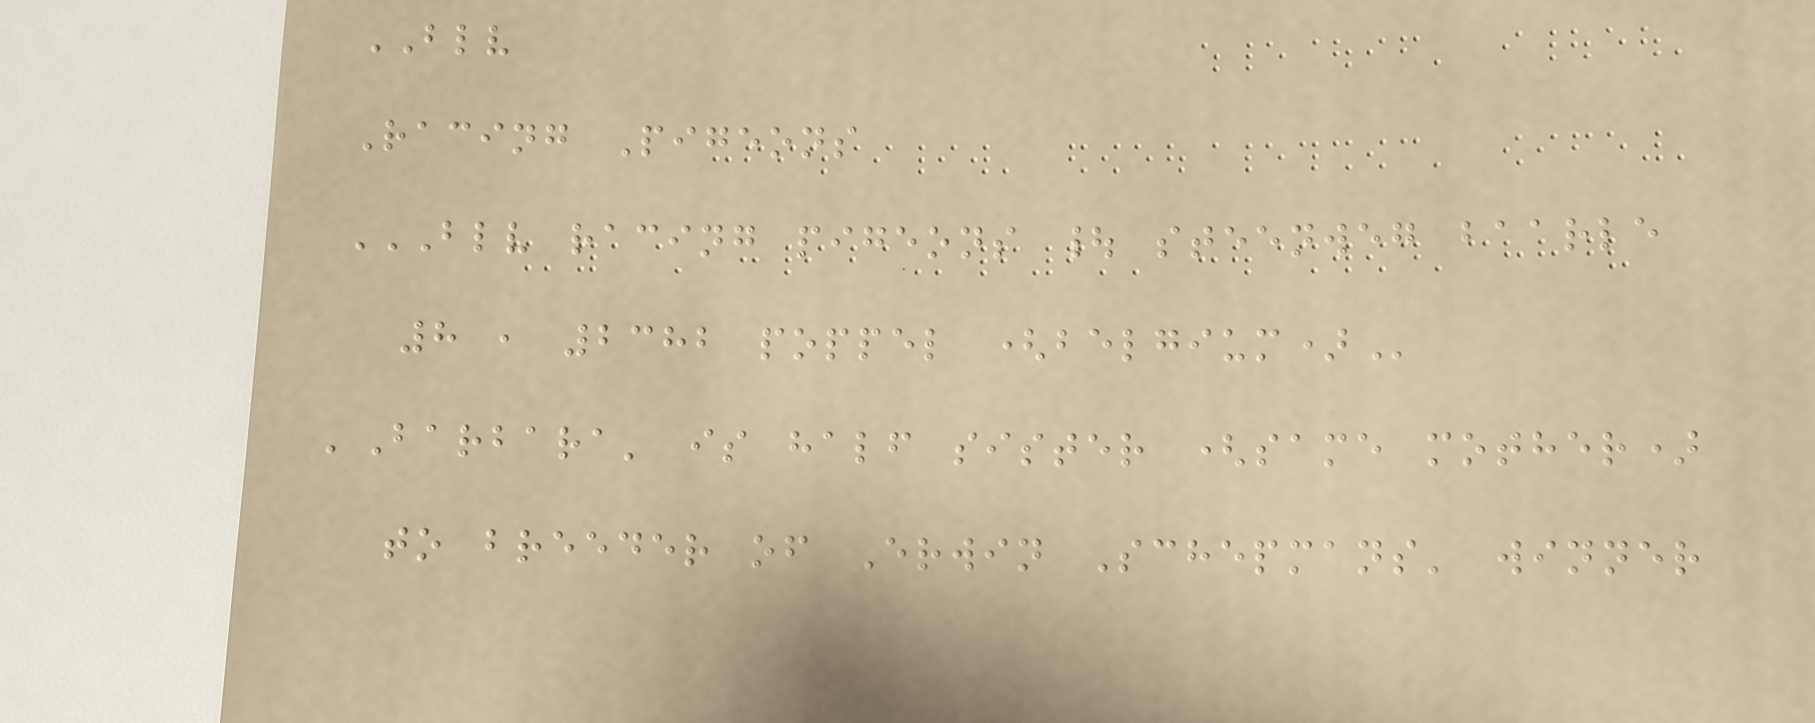BLV
Racing Pigeons
BLV RACING PIGEONS | STEENWEG BAARLE
8 , 2382 POPPEL (BELGIUM)
'Barbara' is half sister (same mother)
to breeder of Erwin Schepmans' winner
